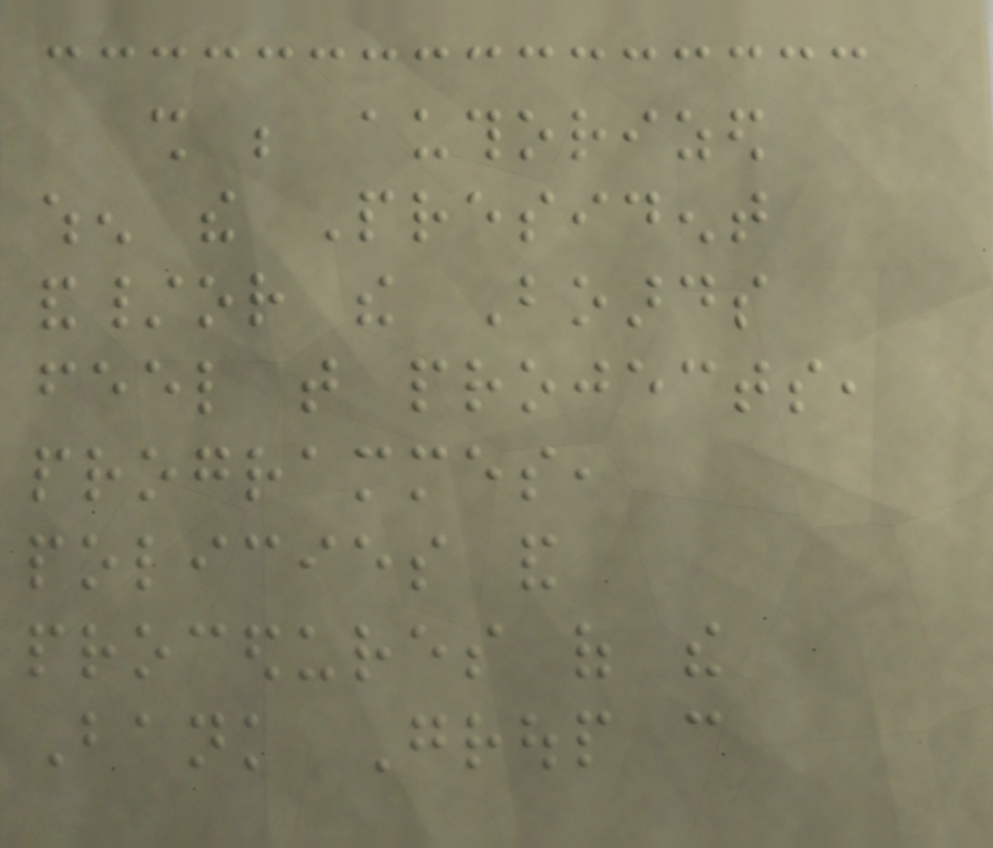shall be authorized
when the President
and/or the Boards
feel that projects,
programmes,
policies and
procedures of the
Bank Group can
